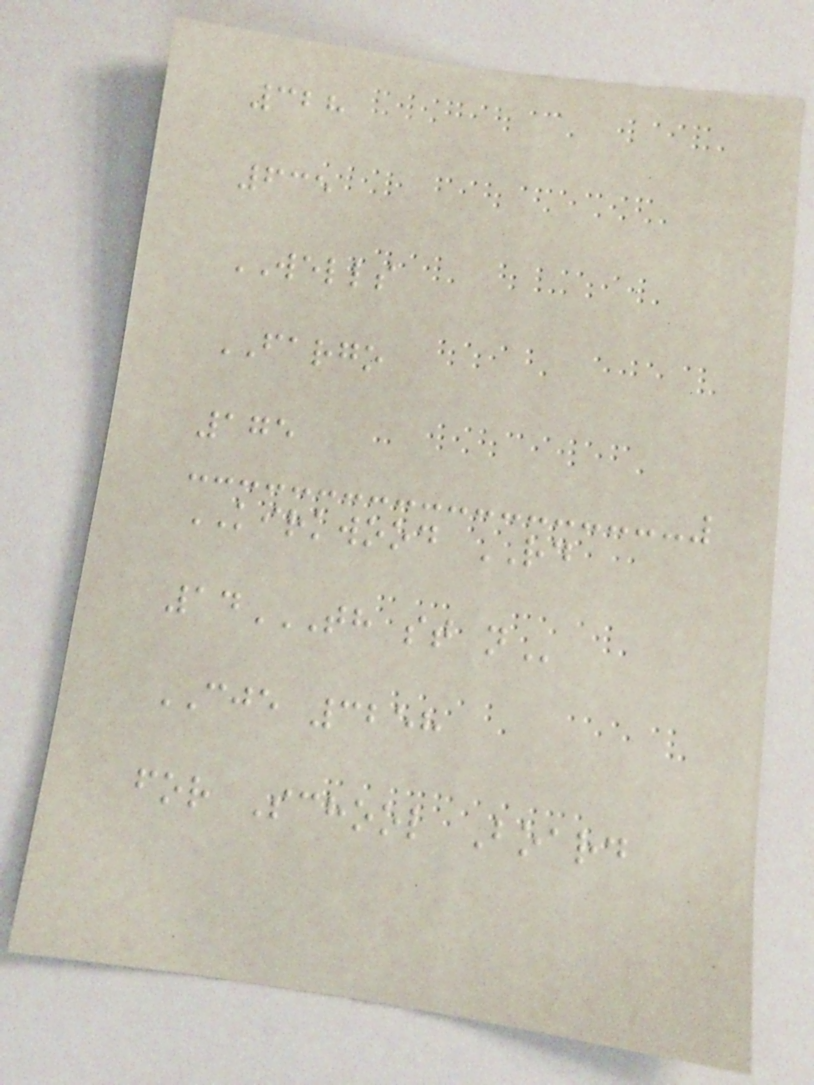328
635
WELLS
FARGO
175
KIRKWOOD RD
14TH ST N
CJE 3258
for School Board
